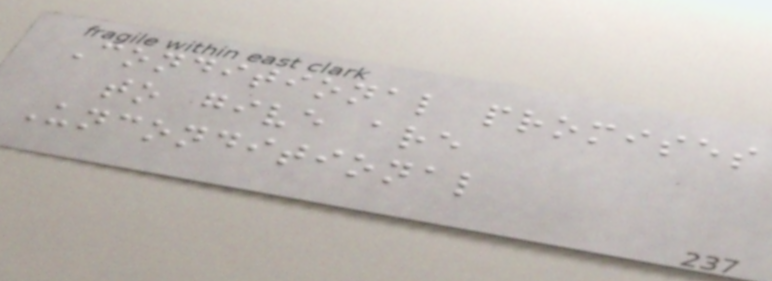Conditional promises
to give are
Unconditional
